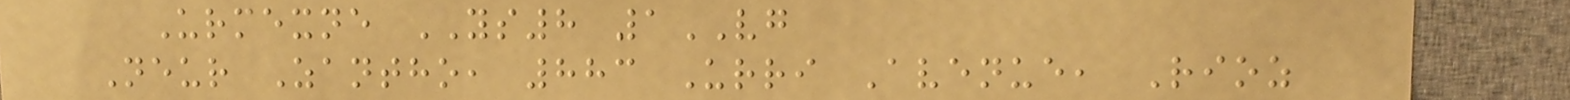Urmexne YS8 1VG
Neur Zantho, 883 Urri Avenue, Rioz
